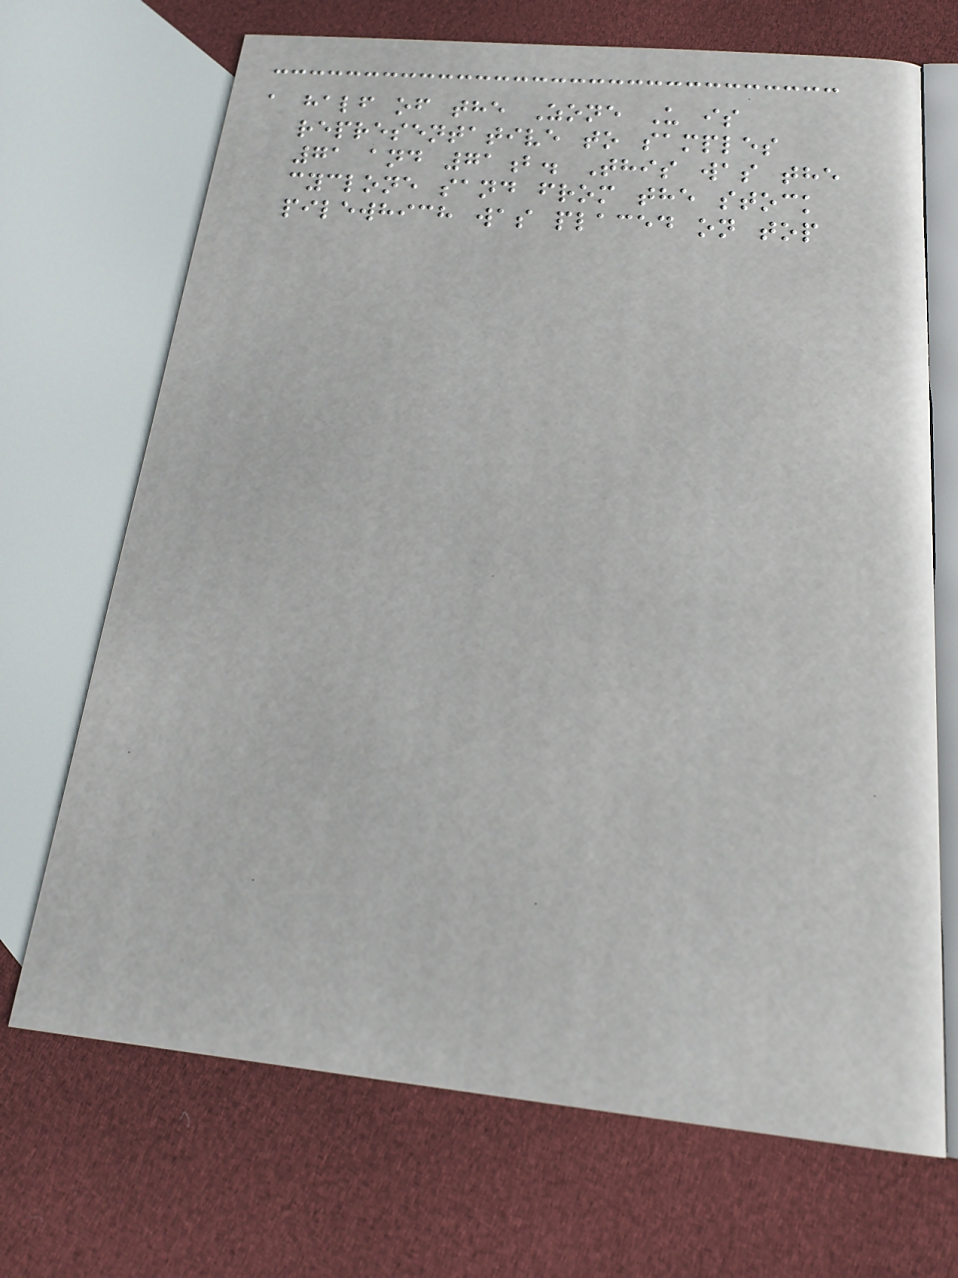a half of the Zone U is
representative to samples
71 and 71b. This was the
cyclone sand from the stock
pilewhich was placed on top
